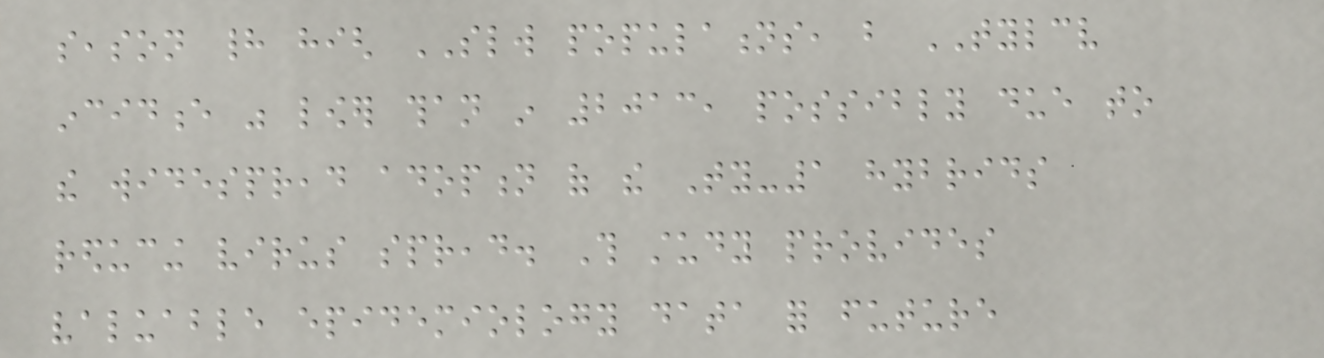season had high SLW populations, but TYLCV
incidence was lower than in 2013, possibly due to
the widespread adoption of the Ty-1 hybrids
reducing virus spread. This study provides
valuable epidemiology data for future
